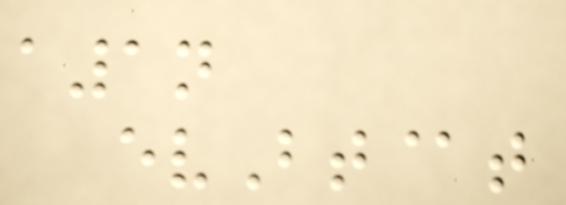a1n
evBt@t
